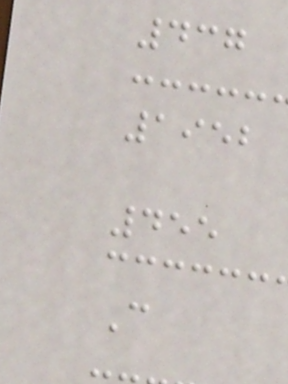437
1952
455
C
